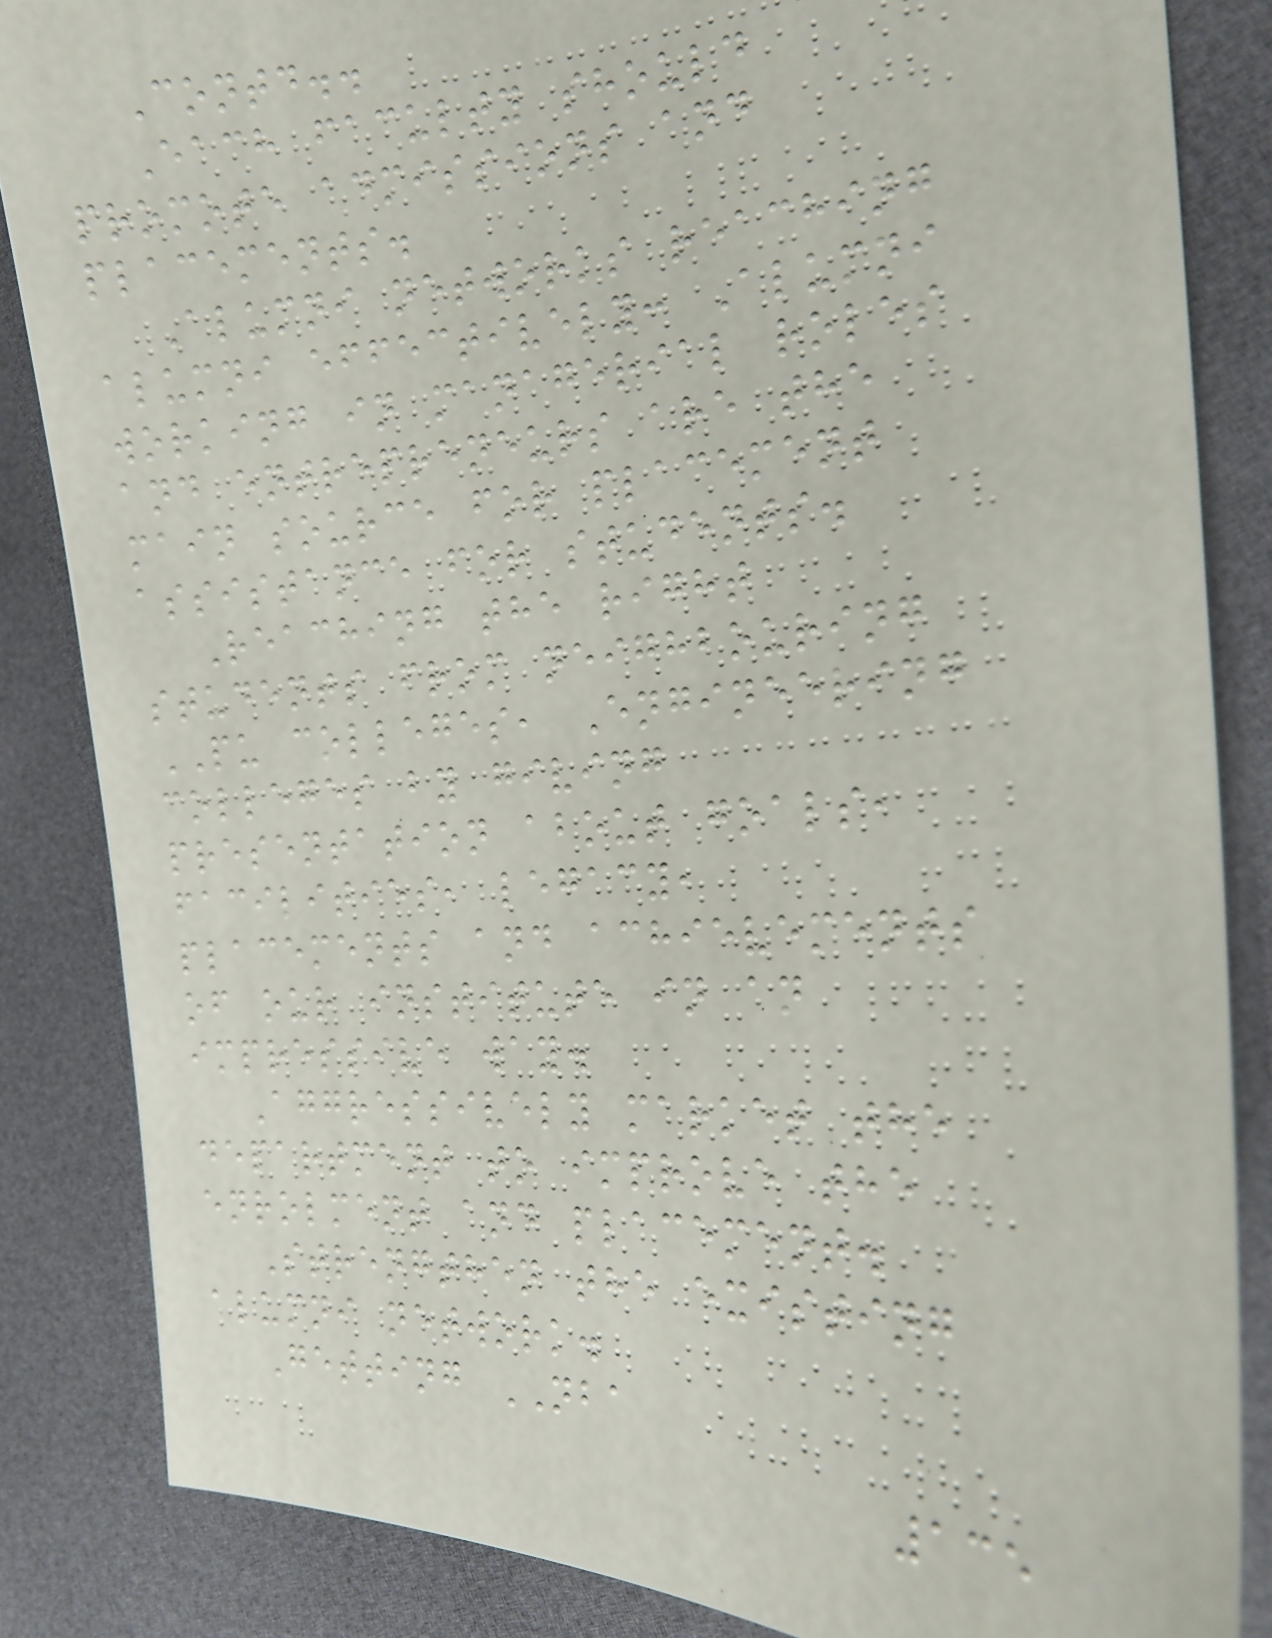Contd..
Each faculty should
promote admissions and
placements.
Alumni networks reaching
alumni effectively: Alumni
working in managerial roles
and entrepreneurs are the
main source for placement
assistance for students.
Reaching the right
students from neighbouring
PU colleges, Engineering
colleges by giving
presentation about goals,
facilities, legacy,
placements and achievements
of our institute in an
impressive way.
Aggressively market the
department to improve the
enrolment and placement.
Strengthen the existing
alumni network.
Getting NBA
135
